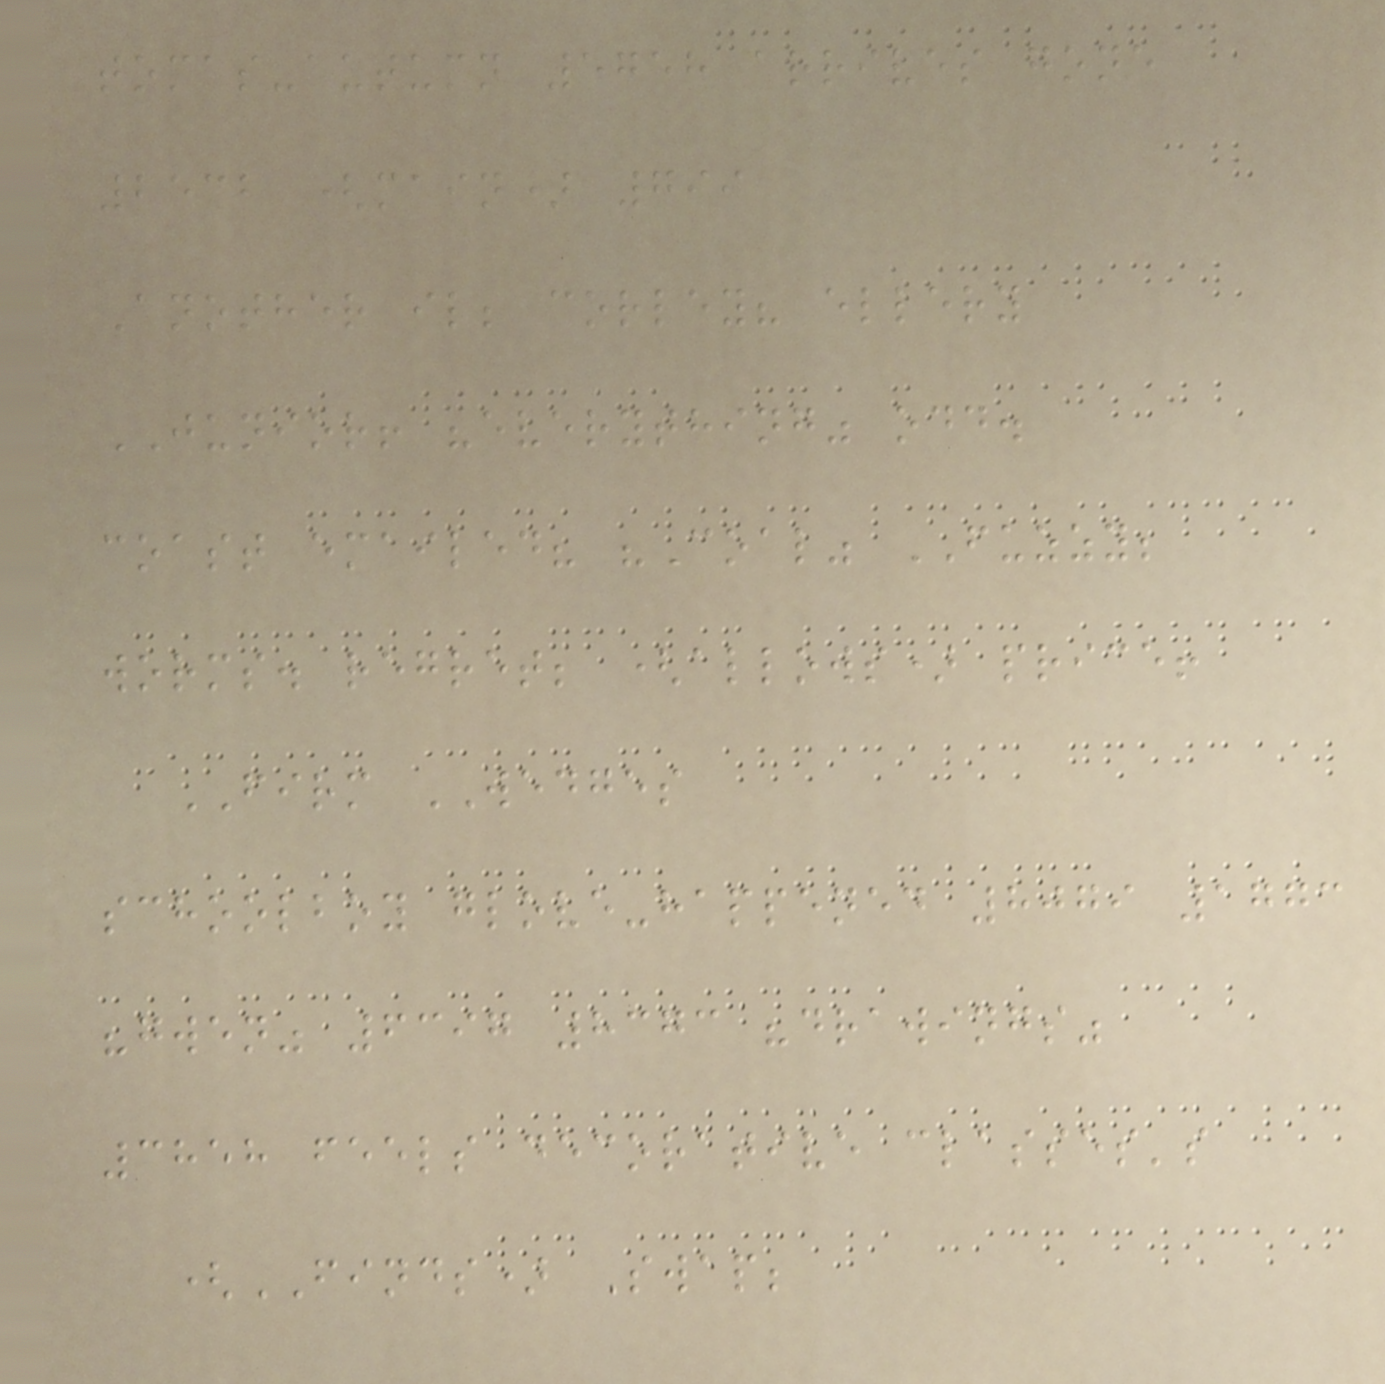tomas-autumn 5758 arrives gone
2532 (main) 799
Another il; corley? ellery
JUNIOR! "everything" odd.
coast emailed? "Coal" FUZZY;
worms. regret; (allows) price!
FIRM WEDGES
schoolboy glove-happened 8079 1773
"gwen" 6397 8373 "drawings"
3858 feels decorative classes's
(FINDS) Swap;
